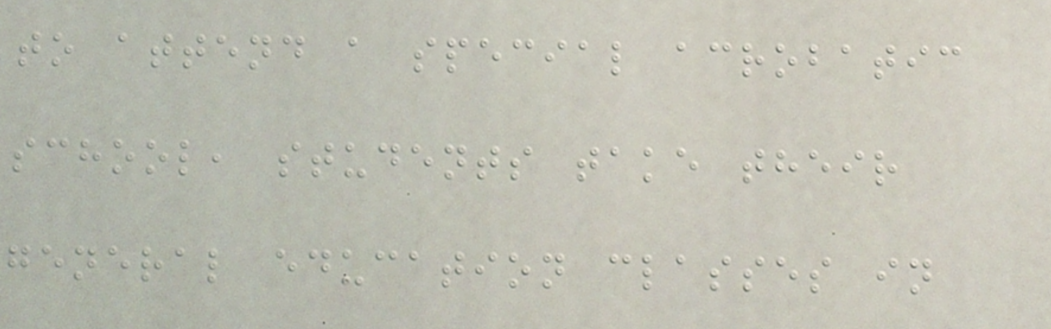to attend a special acrobatic
school, students take their
general education classes in
